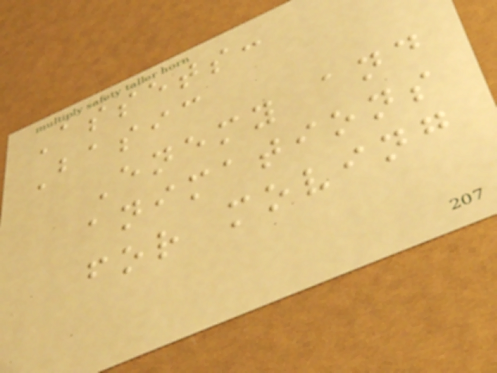Assets:
Basic
Enemy and
animations
for moving
